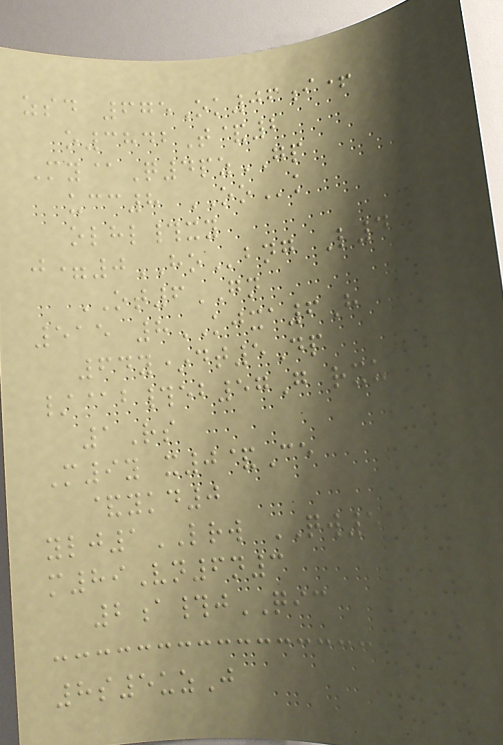zsd 675Ok06i+
o3842T&2
My@Q4pzGP
ucc8 OOk
olhl#xy
j=0HObng L4w
OT6GN
515 8KJXA6H
64y*dt5Dp
/@b#eb57G rxu
1Rs
M9y x0&Ce
&ykd0
ylj1LRW QW53
m89Vn6n3
2a#jQIC
8s5uzJ
